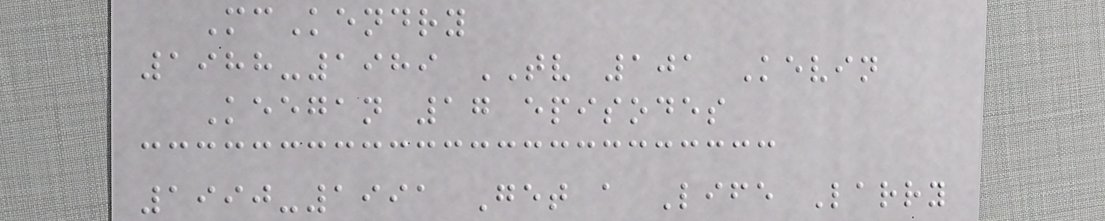McKendry
1988-1989 TV 101 Kevin
Keegan 17 episodes
1990-1991 Get a Life Larry
